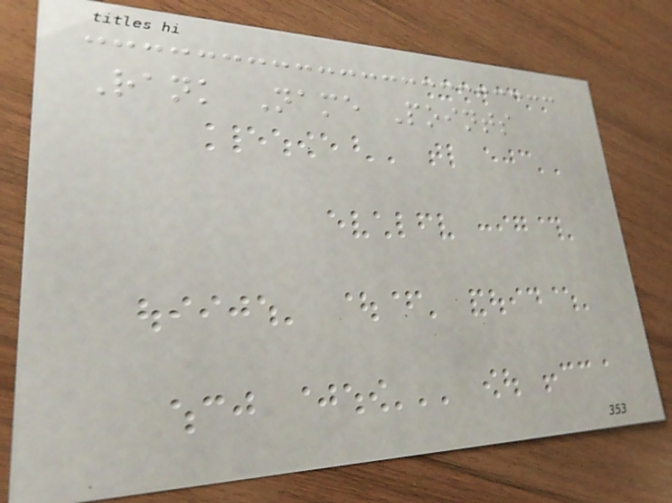Rank Name Points
